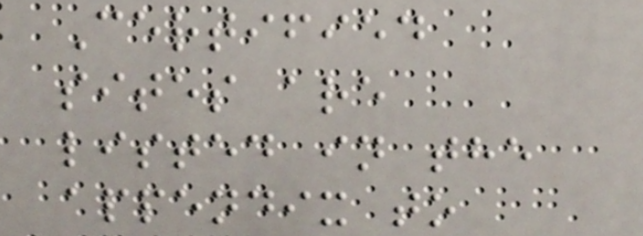Certified
sites are
listed in the
appendix to
